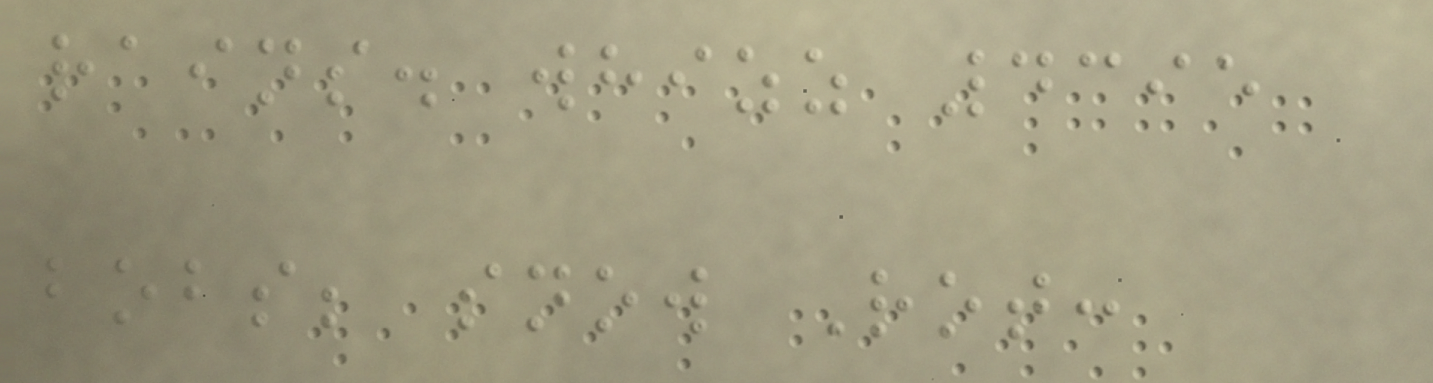rains. whizz 4395
bobs; snow Rot:
